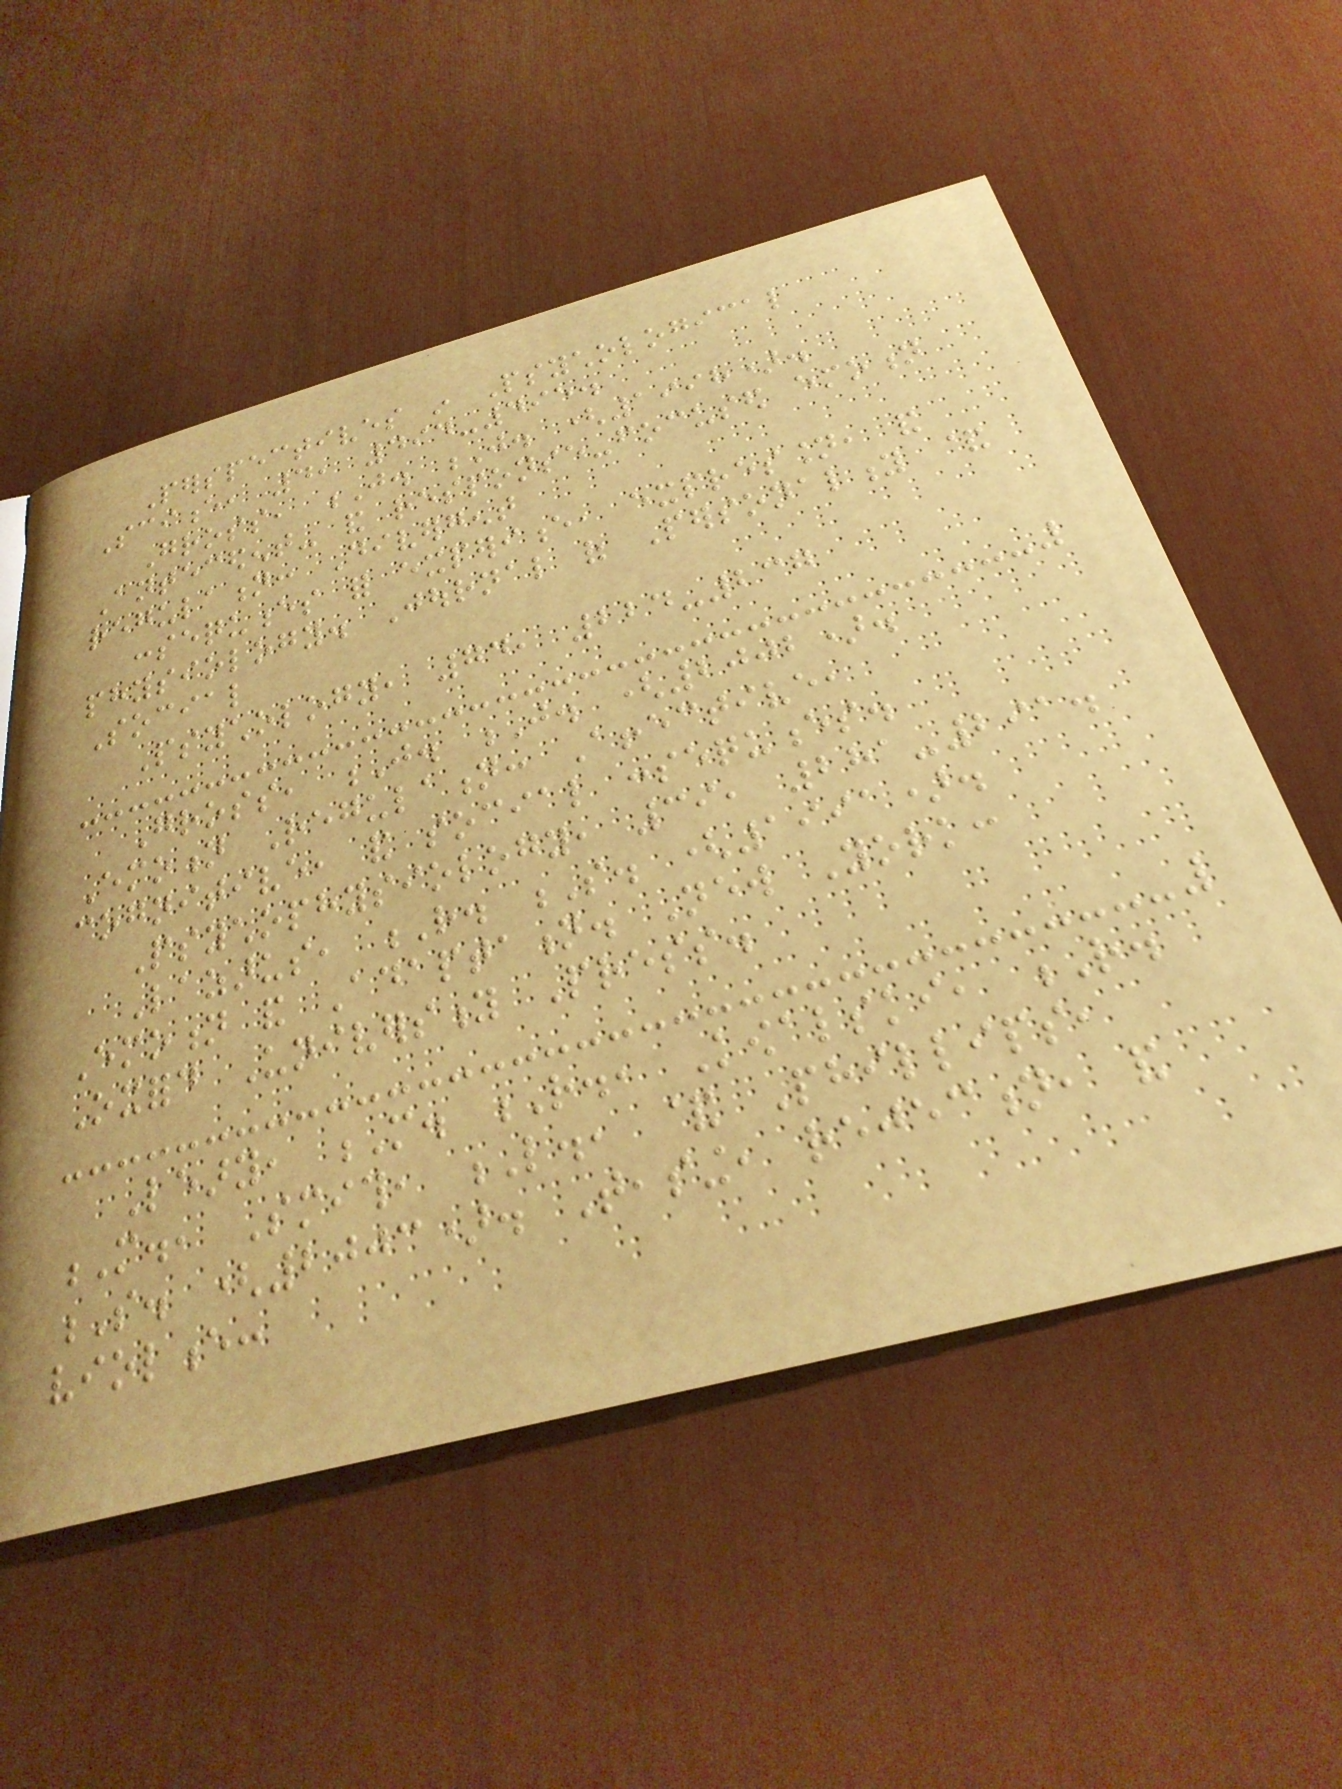Perspectives in Psychological
Science, 4, 494-495.
Gross, J. J. (1998).
Antecedent- and response-focused emotion
regulation: Divergent
consequences for experience, expression, and
physiology. Journal of Personality &
Social
Psychology, 74, 224-237
Gross, J. J. (2002).
Emotion Regulation: Affective,
cognitive, and social consequences.
Psychophysiology, 39, 281-291.
Lazarus, R. S. (1991).
Emotion and Adaptation. New York:
Oxford University Press.
Leary, M. R., Kowalski, R.
M., Smith, L., & Phillips,
S. (2003). Teasing, rejection, and
violence:
